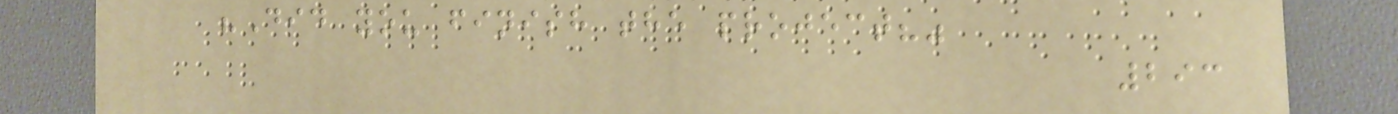"Did you finish the project?"
293
